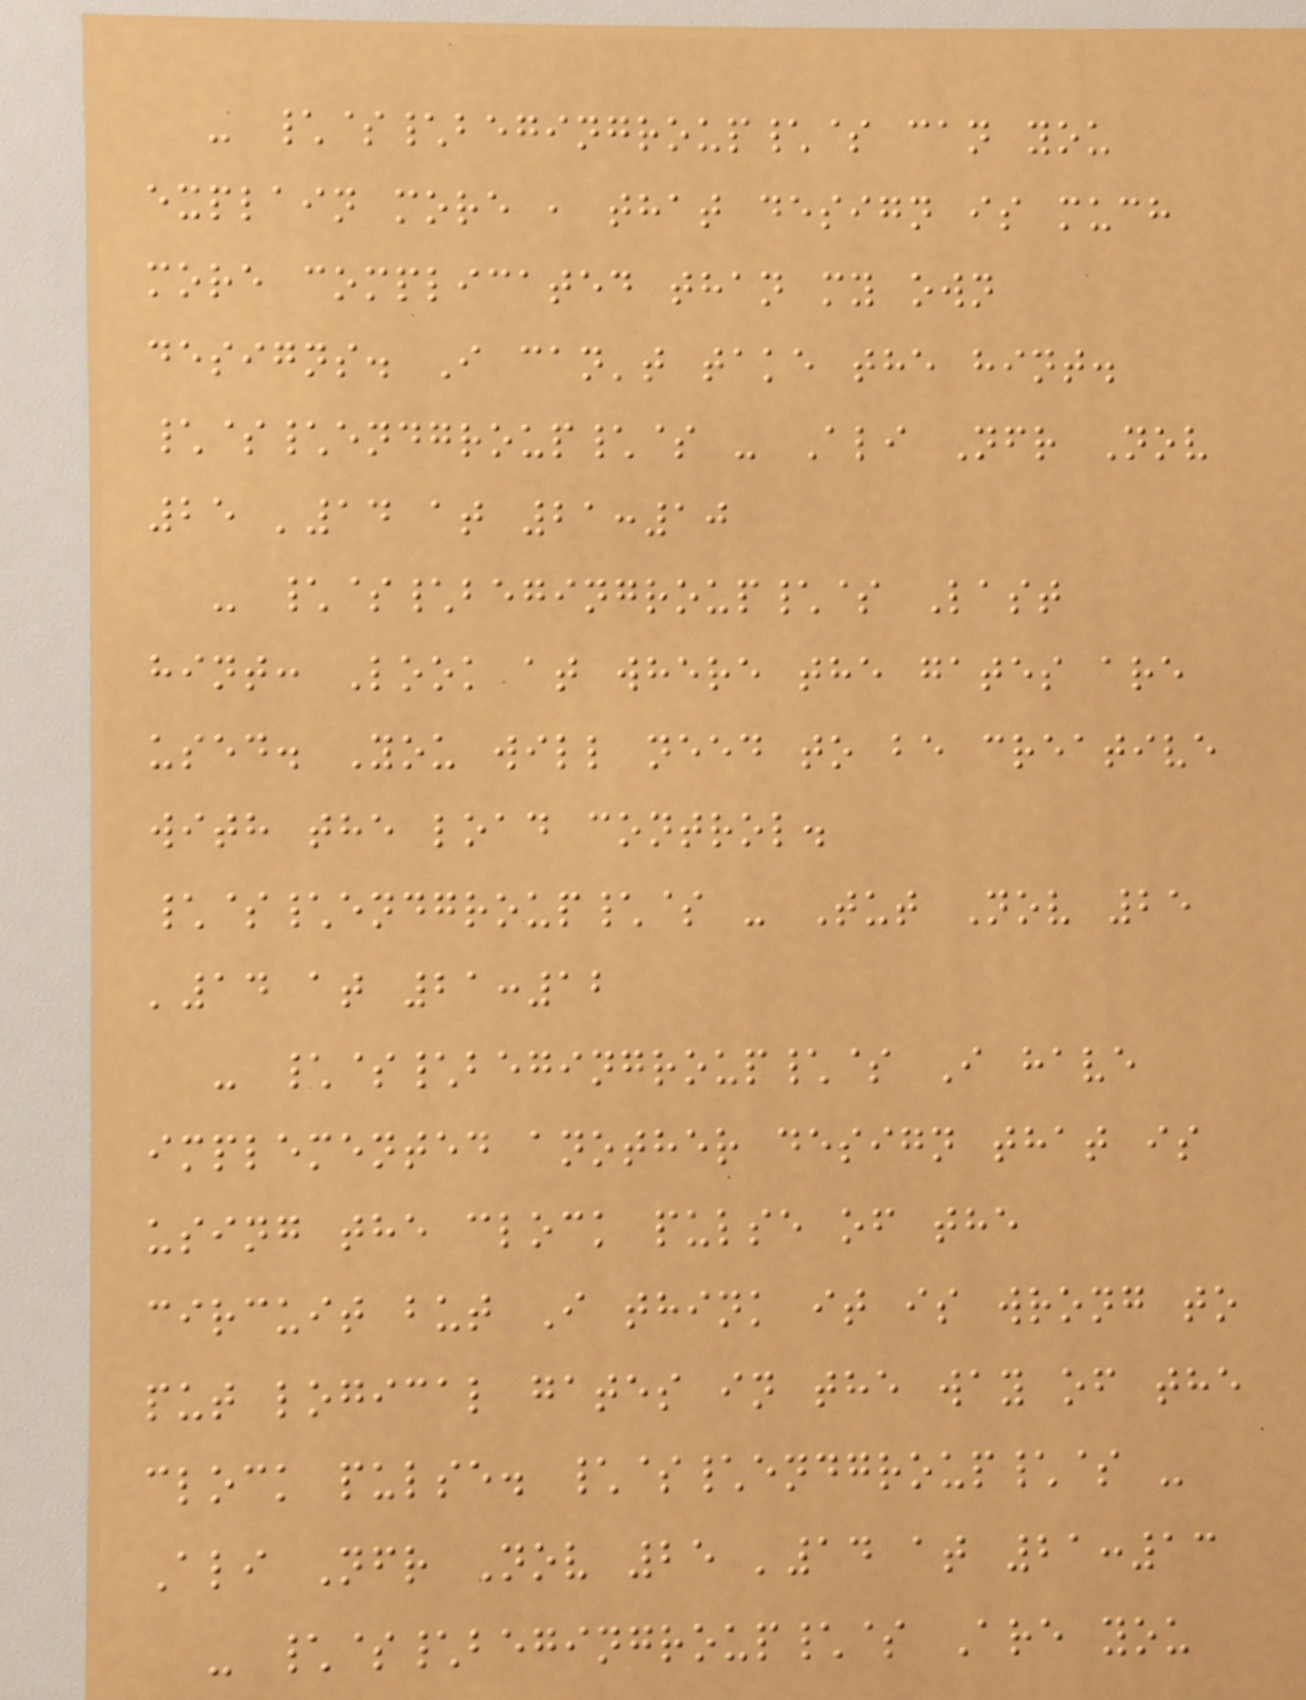- \$\begingroup\$ can you
explain more , that design is much
more complicated than my own
designs. I can't take the hint.
\$\endgroup\$ - Ali Nfr Nov
25 '14 at 21:10
- \$\begingroup\$ Last
hint: Look at where the gates are
used. You will need to be creative
with the load control.
\$\endgroup\$ - Tut Nov 25
'14 at 21:12
- \$\begingroup\$ I have
implemented another design that is
using the clock pulse of the
circuit but I think it is wrong to
put logical gates in the way of the
clock pulse. \$\endgroup\$ -
Ali Nfr Nov 25 '14 at 21:13
- \$\begingroup\$ Are you
